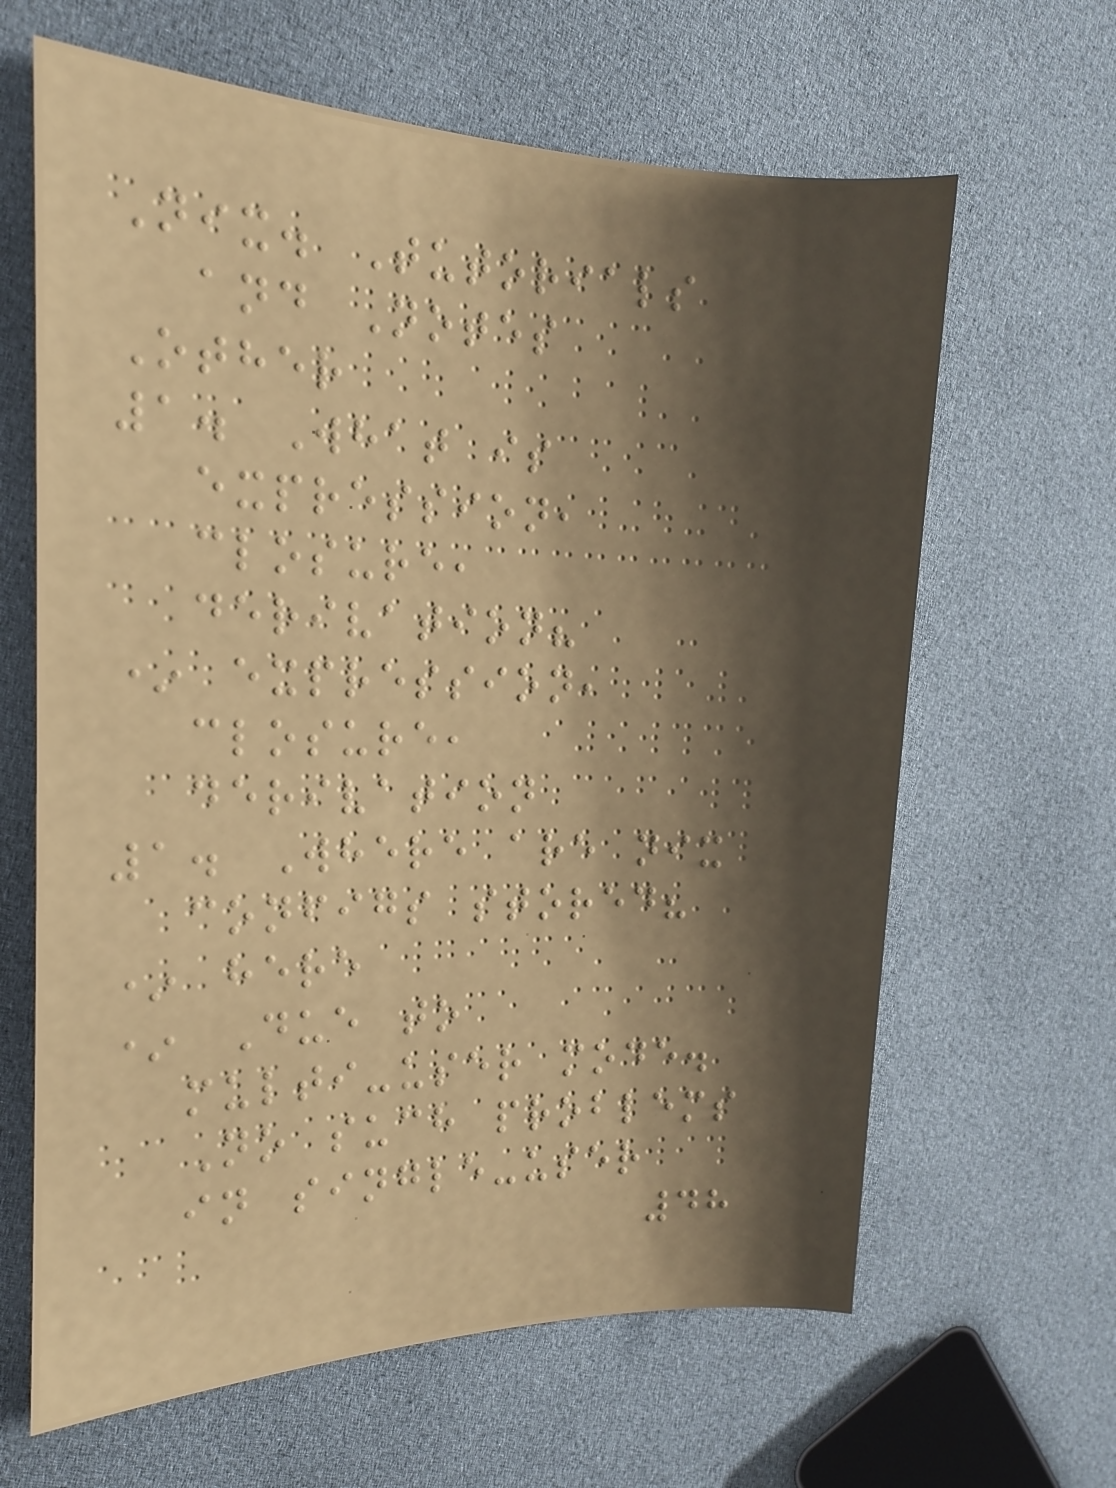Nix. Tutorials
and Notes
Other
1. What is
expression,
closure,
derivation?
* expression,
closure,
derivation
1. Where are nix
configs stored?
* here
* Due to
multi-user mode.
No such problems
in single-user
48
